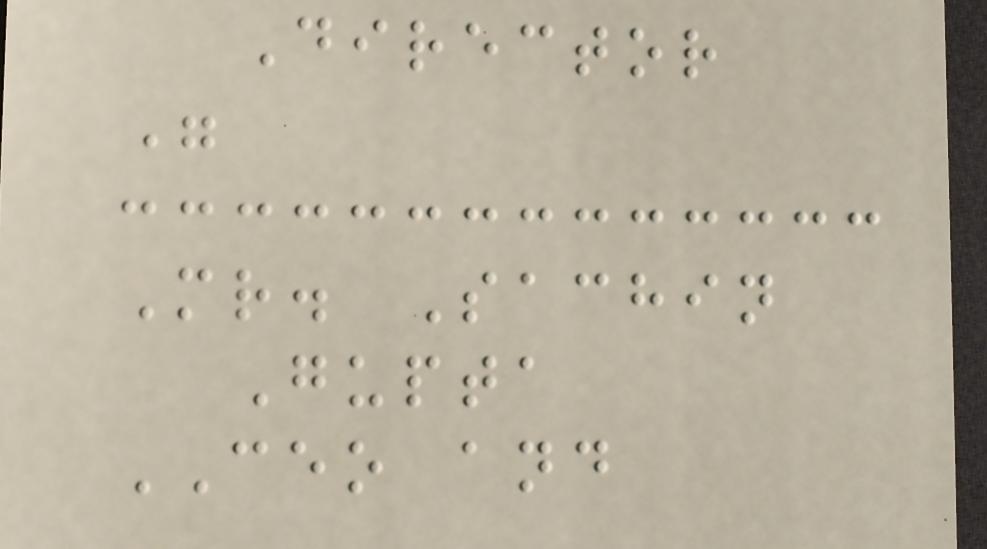Director
"
Mr. Sachin
Gupta
CEO and
